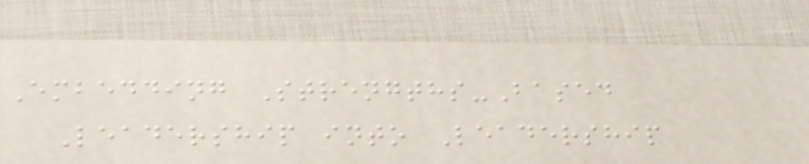Embedding Strengths-Based
Leadership into Leadership
